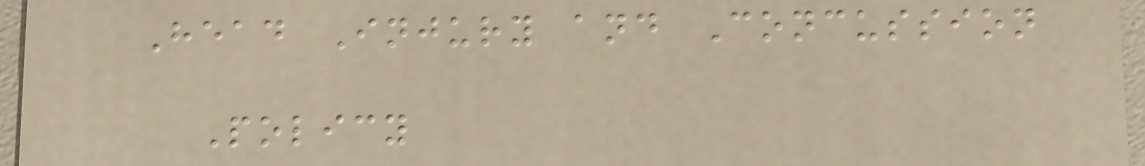Head Injury and Concussion
Policy
